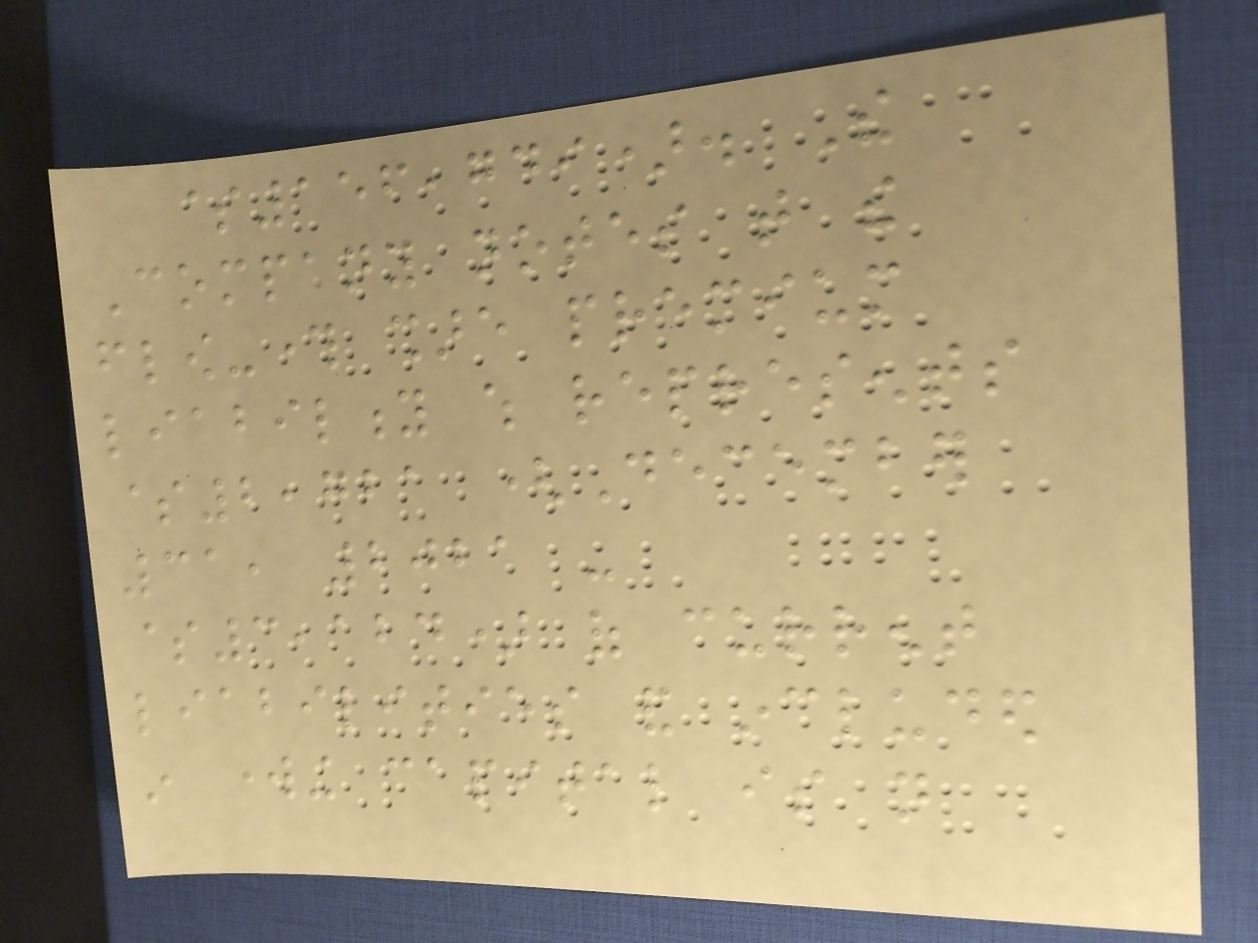$156,749). The
Company notes that the
flow-through share premium
liability which represents
$2,721 (December
31, 2021 -
$3,124) of current
liabilities and included
in working capital is not
